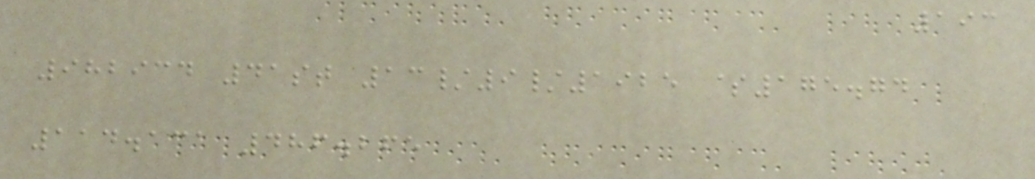193
982934 41st 13/9/1925 $175.74
114.131 486.265
